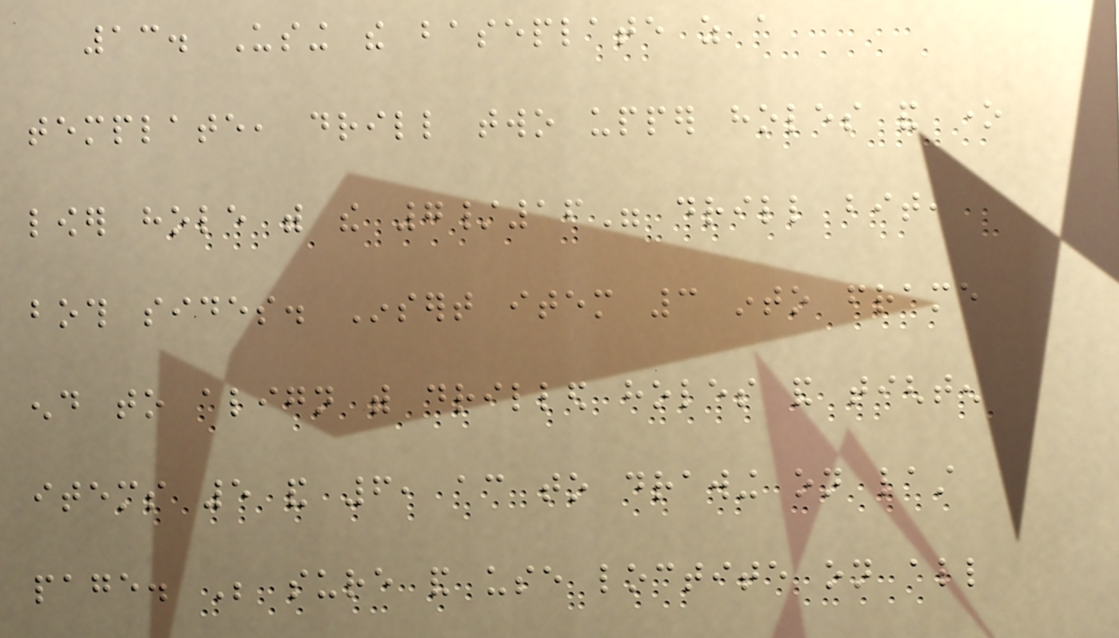13. Using the baseplate as a
template, drill two upper holes and one
lower hole with the 7/16" drill bit,
both sides. Insert item 3 into frame
end to align with drilled holes and tighten
items 5 and 6, according to drawing on last
page. Be sure and use loctite on all
